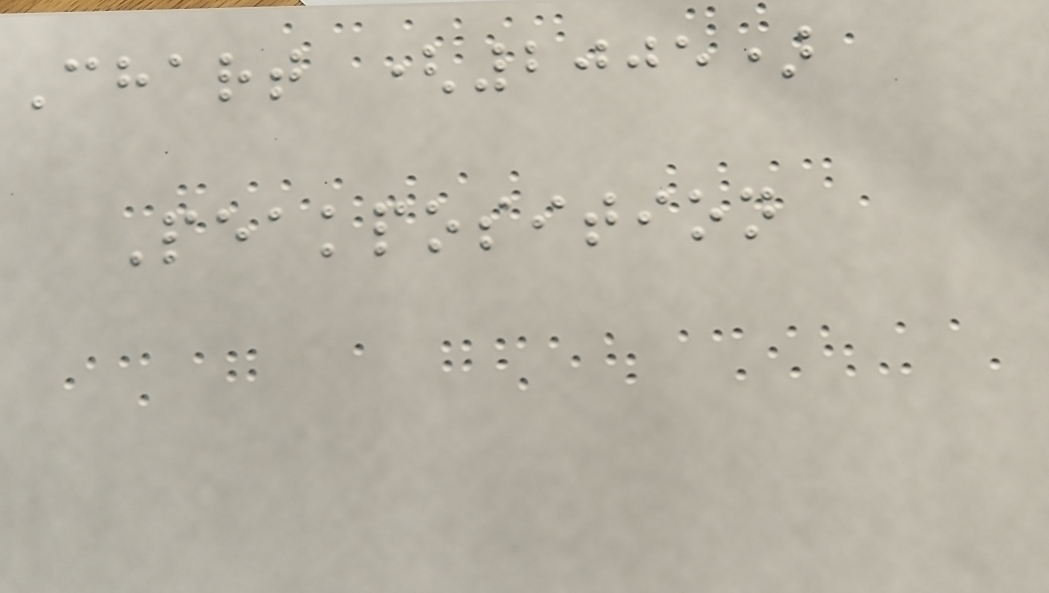Chart (2005)
Peakposition
